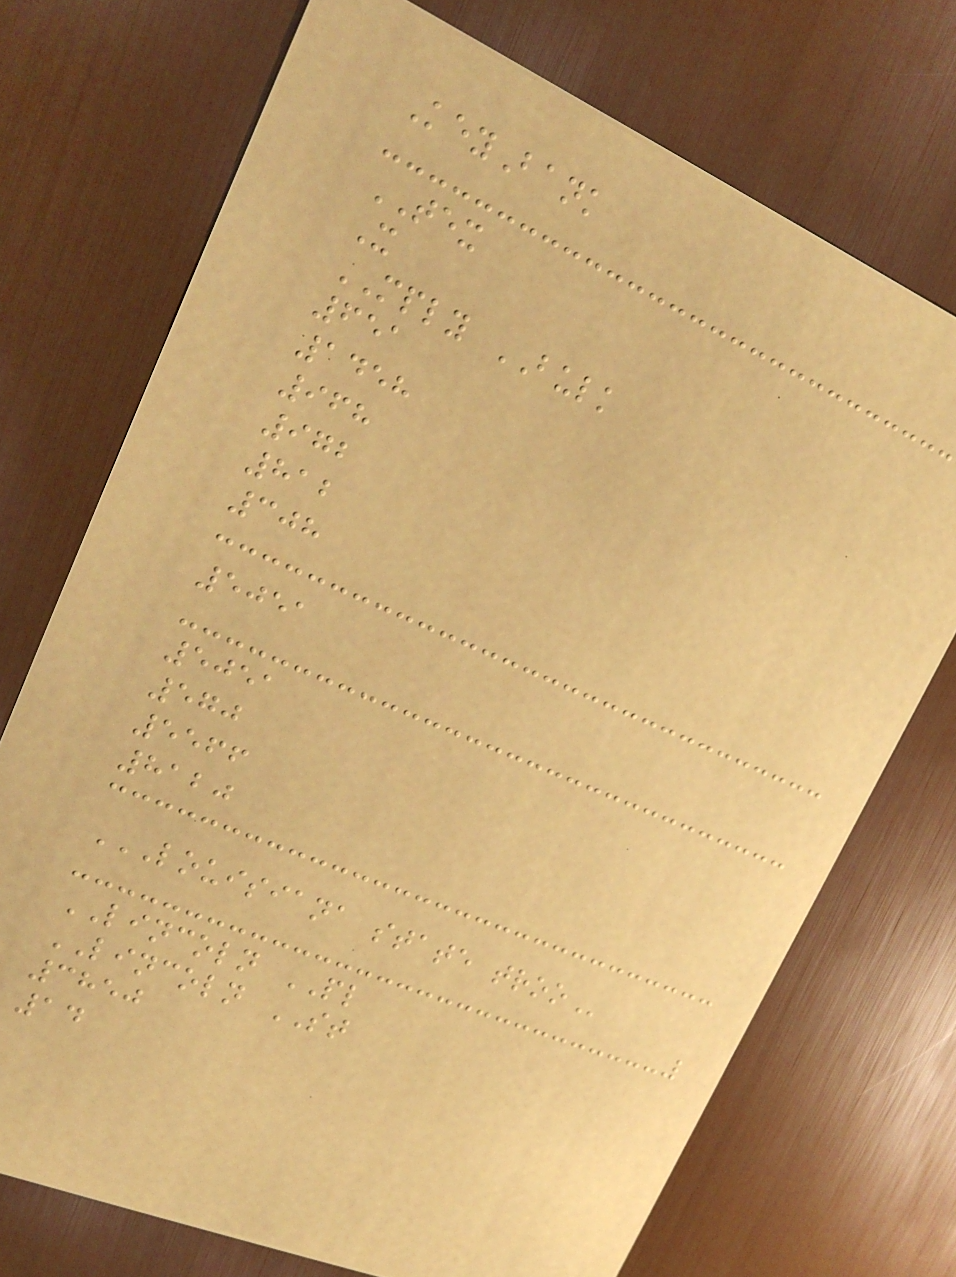KeyBank
TEX
X
MPLY BULK
651
1458
968
972
812
308
5051
5051
570
5566
8120
LOUISIANA STATE TROO
LINCOLN PL
LINCOLN ST
3850
14
